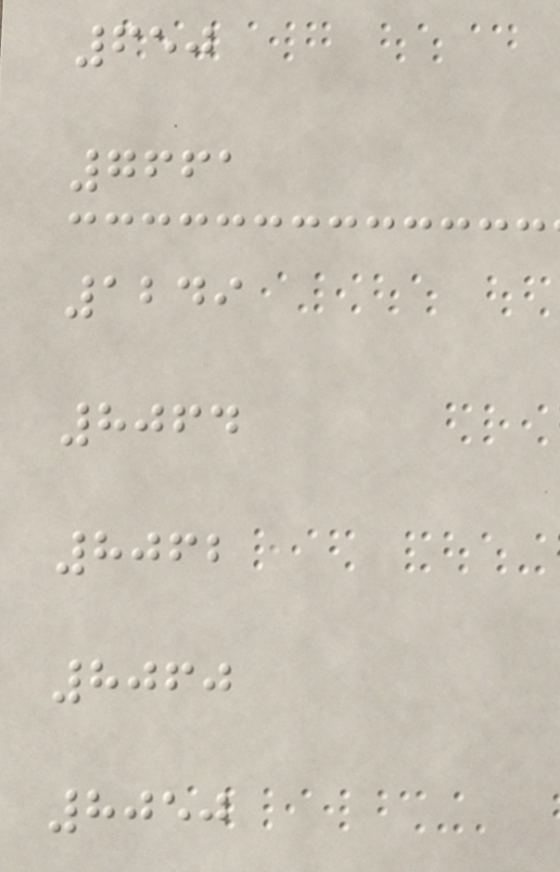650
7661
1249
8064
8062
8060
8050
